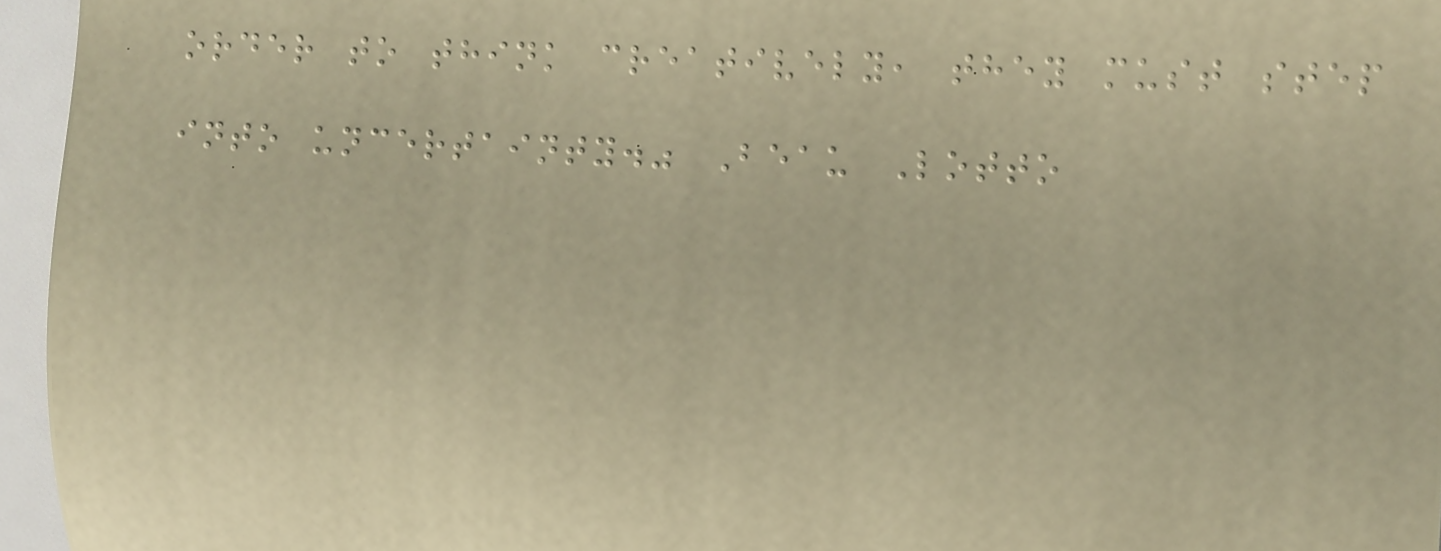order to think creatively, they must step
into uncertainty." Beau Lotto
